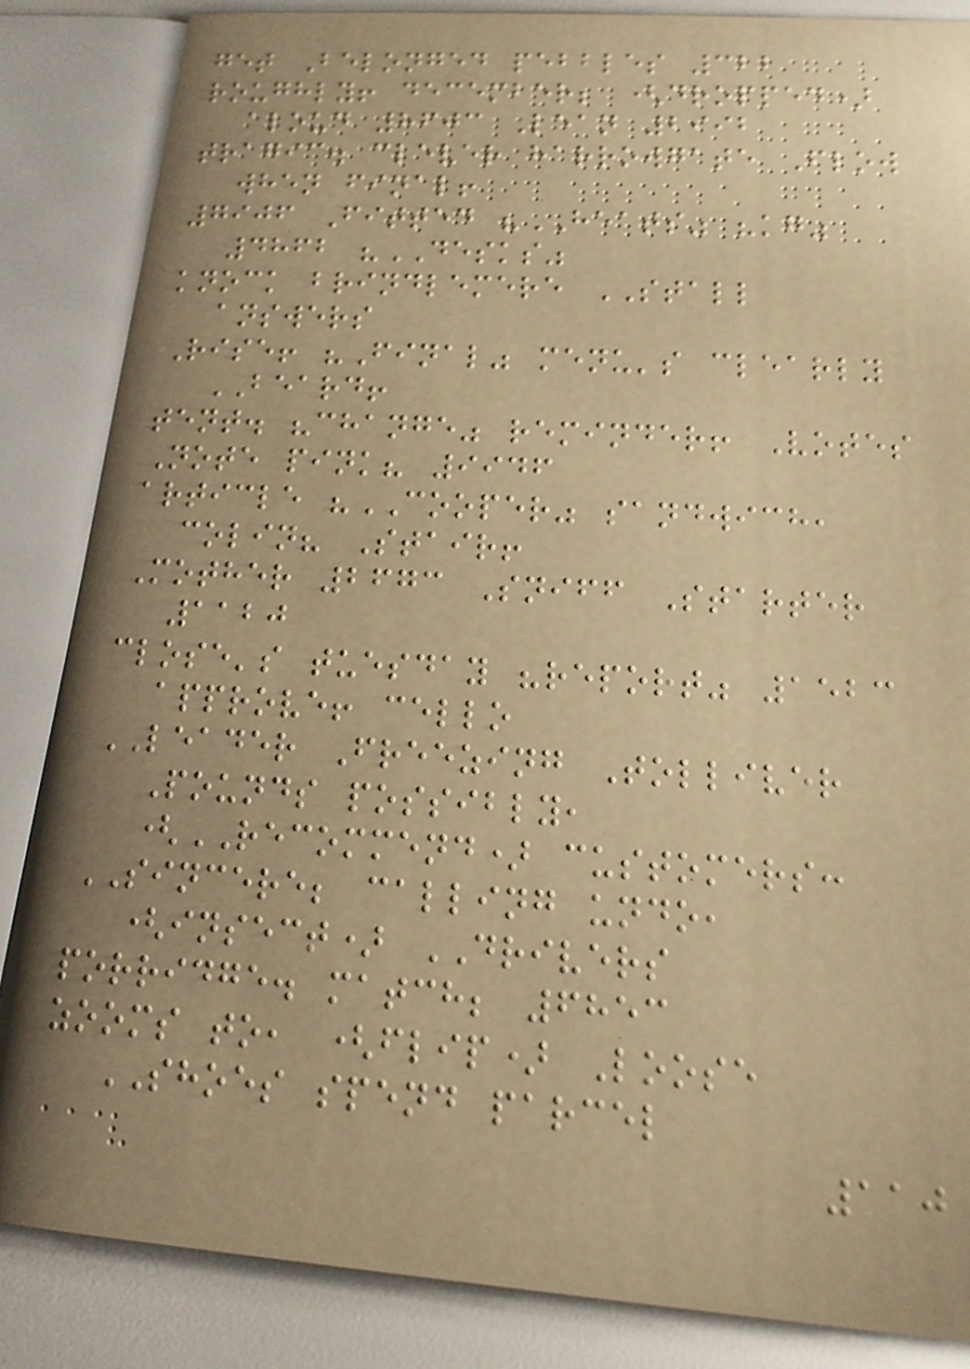get Belonged pebbles 322
roughly! december; (dropped)
aloud 8603 Lean 2992
tragic. clever harrowgate Flow
when final!
7906 Fitted "HEATS" "kg"
4862 "DESKS"
knock brindlemere STALL
answers
Rise! "Final" menu's clearly
BEARD!
tent. "change" reminder! Votes
Note pink? 9946
article "COOPER" sandwich,
colin? Stair!
Mother 2673 Sniff Starter
1120
close's tuesday "report" 1523
approve! cello
LEADER Freezing Tolliver
Pounds possibly,
(RECOMMEND) customers:
SINCERE; calling undo,
(insect) DRIVERS
porridge. match; 6853
zooms to, (flip) Loose
SHOES spend parcel
110
